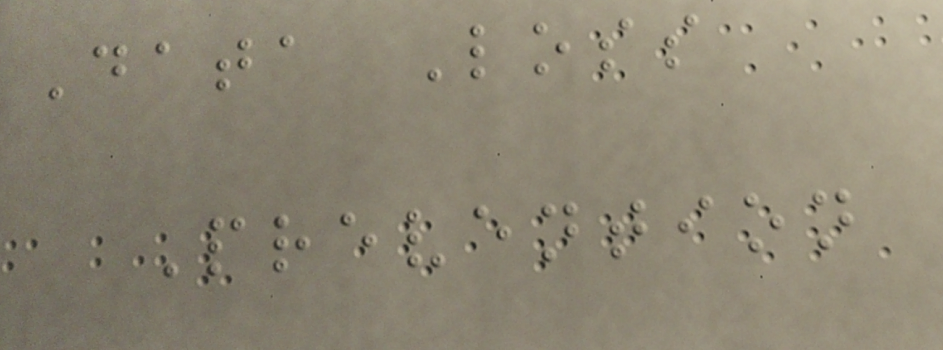Data Loss
Prevention
